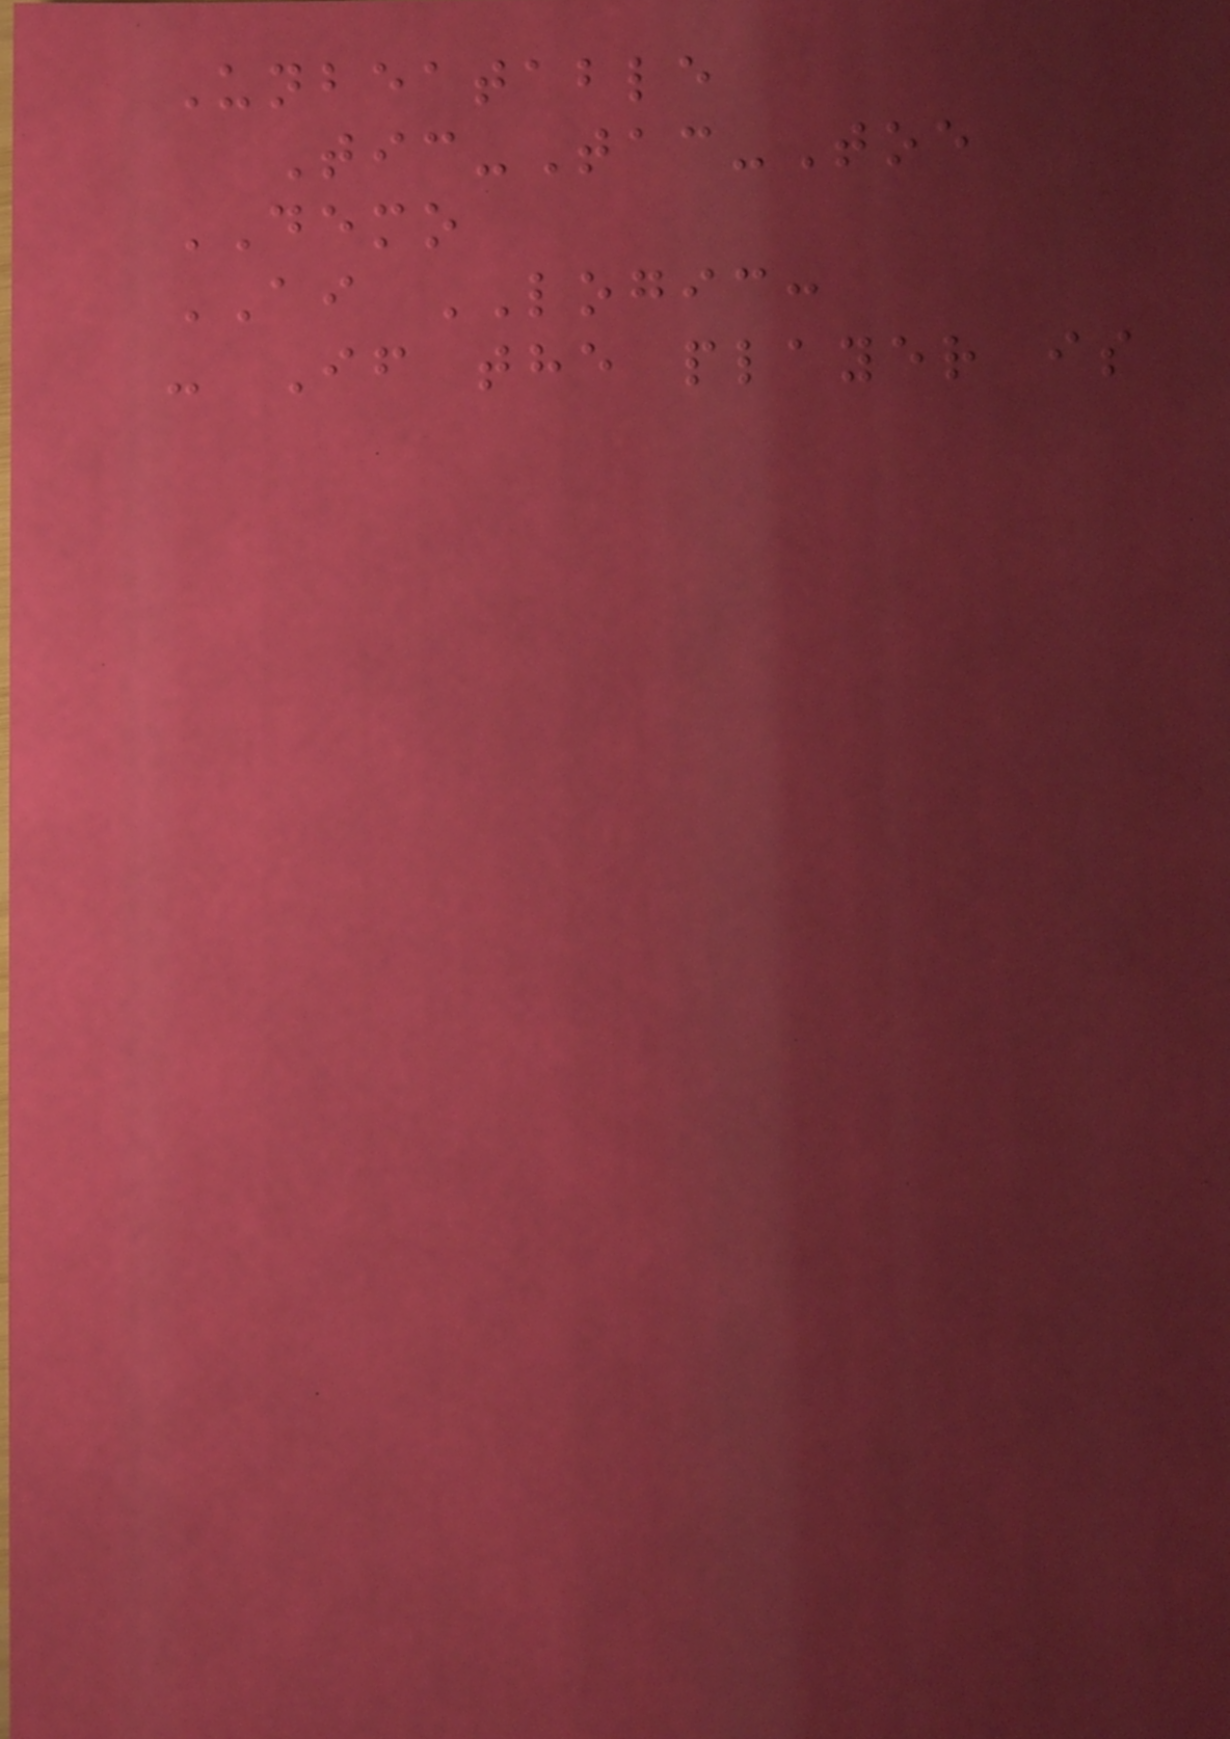Unbeatable
Tic-Tac-Toe
DEMO
AI LOGIC:
- If the player is
